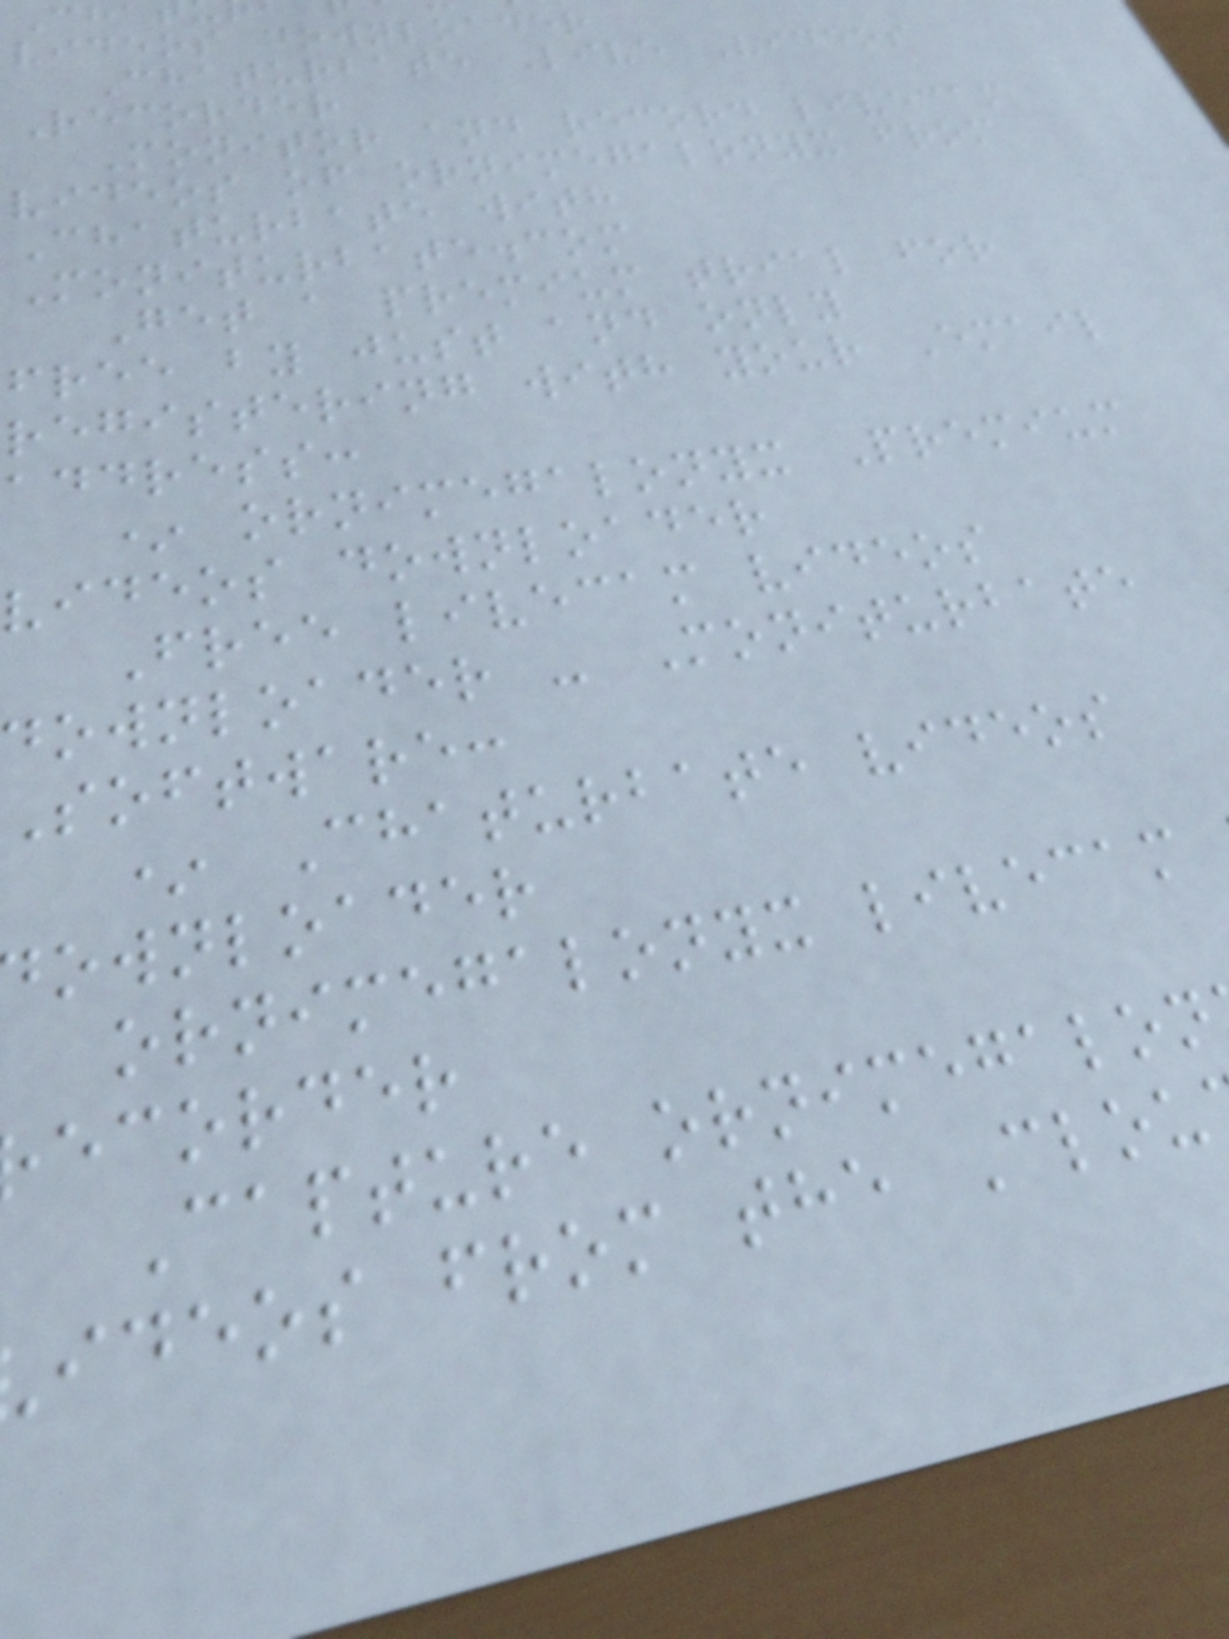videos downloader
Chaturbate Live Videos
Recorder
Monitor and record livecam
videos of ornimegalonyx from
Chaturbate with
Moniturbate.com
Get a premium trial for
free by just and only
registering with your Email
address:
* ornimegalonyx Premium
videos downloader
Free livecam videos
downloader - Moniturbate
software:
* Chaturbate videos
ownloader
ornimegalonyx livecam
ecorder
Capture ornimegalon
ideos from the Clou
